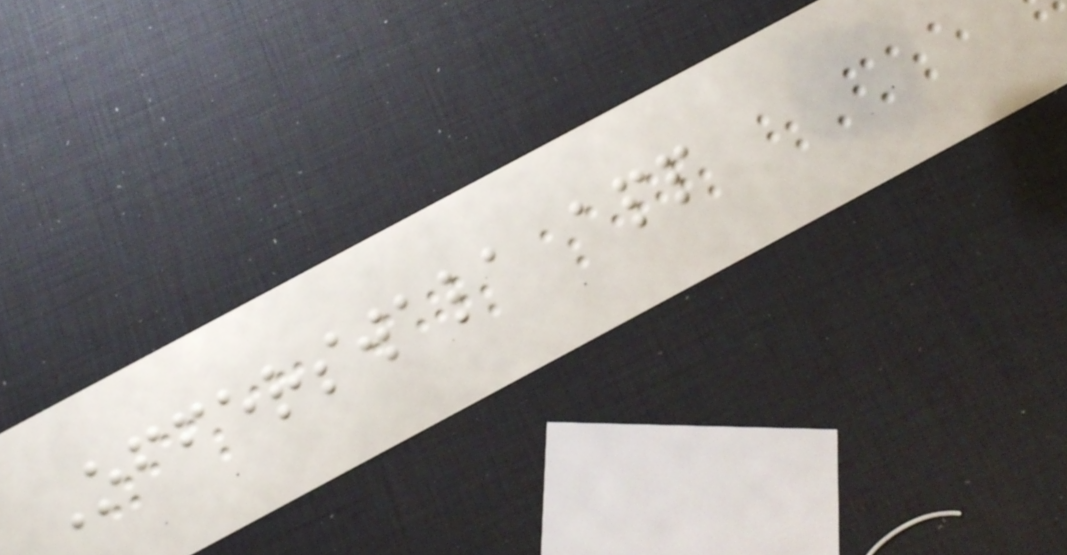Offerswala app
